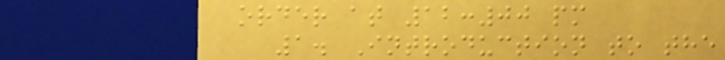order at 12:00 pm
1. Introduction to the
